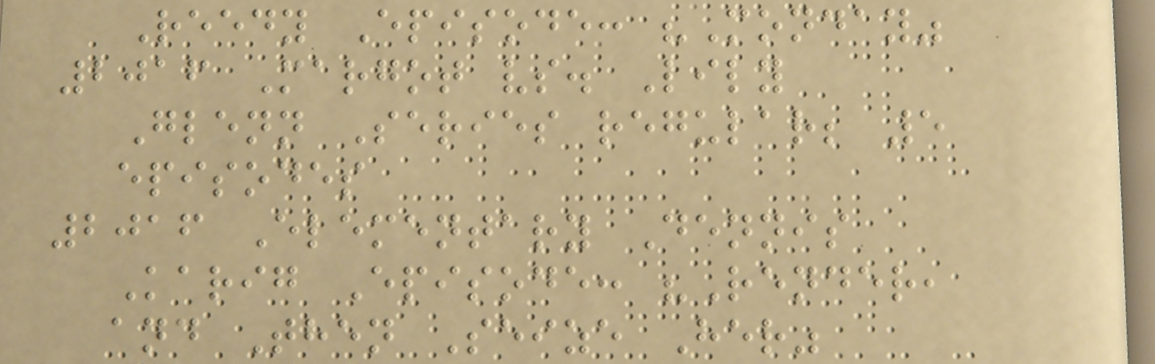Reedy Episode: "Monday"
2016 Margot vs. Lily
Glenn Series regular; 5
episodes
2016 Elementary Dennis
Karig Episode: "Render,
and Then Seize Her"
